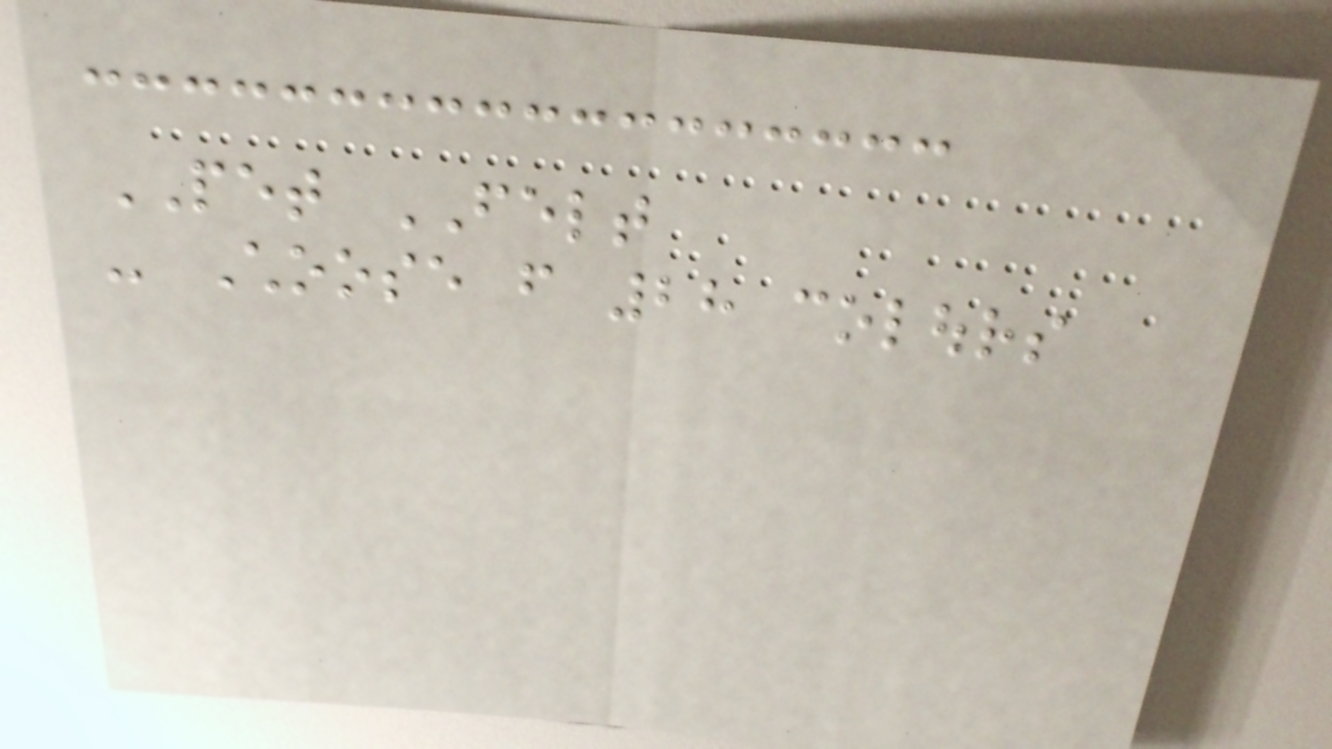PET FELT
- Choose from 28 colours
